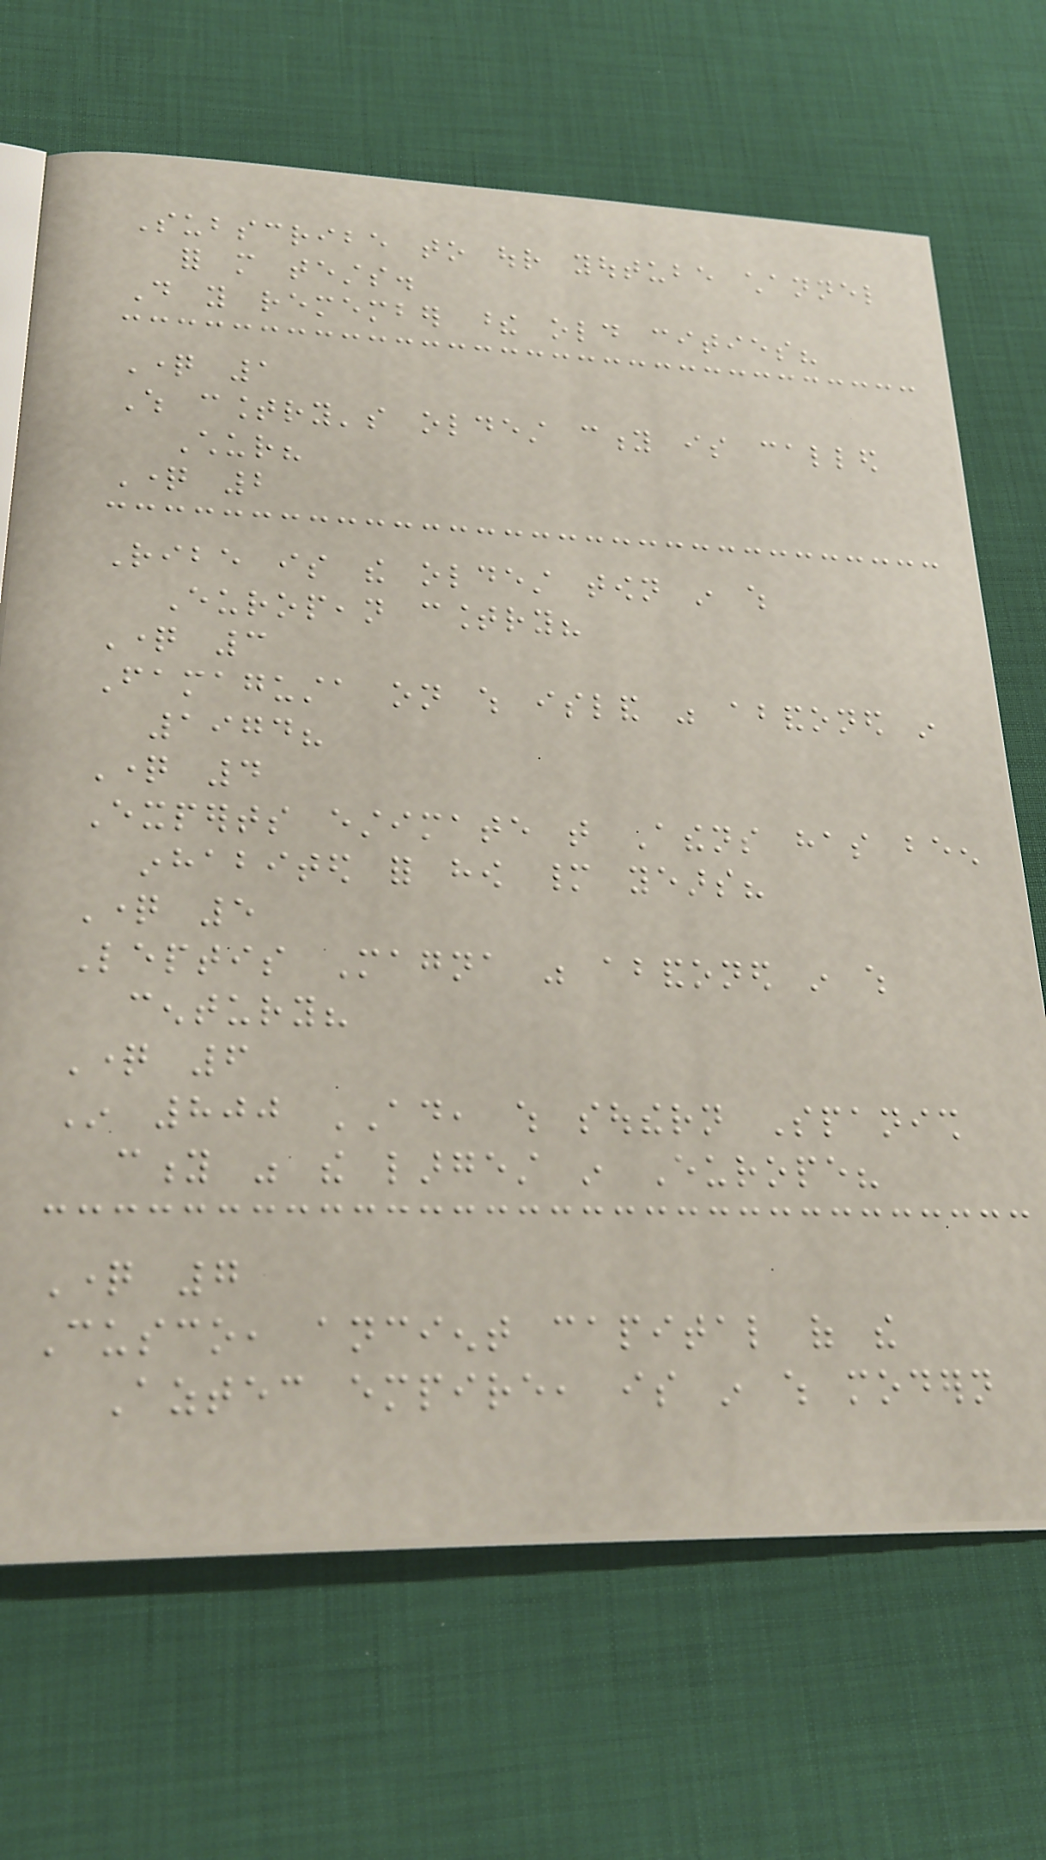Subscribe to our youtube channel
for more tests.
Do you remember these old cities?
Question 1
Which country's oldest city is called
Chur?
Question 2
Ribe is the oldest town in which
European country?
Question 3
Famagusta on which island was abandoned in
1974?
Question 4
Experts estimate that Athens has been
inhabited for how many years?
Question 5
Leptis Magna was abandoned in which
century?
Question 6
In 800 AD, which southern Spanish
city was the largest in Europe?
Question 7
Cusco, ancient capital of the
Aztec empire, is in which modern
